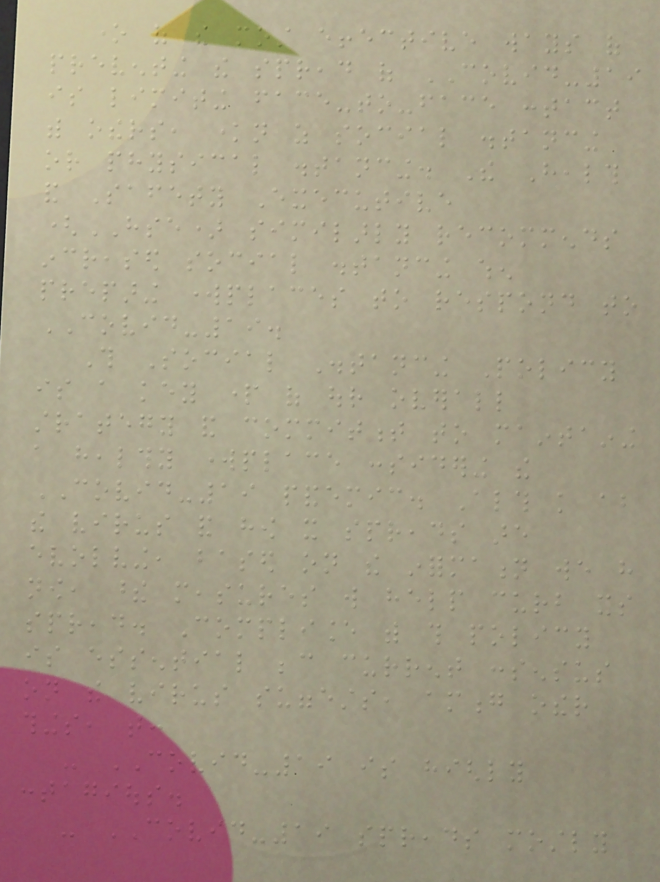one of the most effective ways of
preventing the spread of COVID-19
is limiting face-to-face contact
with others, known as social distancing
or physical distancing. The Health
and Safety Executive
(HSE) similarly recommends
increased social distancing when
preparing workplaces to respond to
COVID-19.
This Social Distancing Policy
is a key part of our overall
strategy and commitment to maintaining
a healthy workplace considering the
COVID-19 pandemic. Although knowledge about
the virus and how it spreads are
evolving, based on the information we have
now, these measures will help curb its
spread. Compliance with this policy
is essential because current consensus
on the virus suggests, among other
things, that:
- COVID-19 is highly
contagious.
- COVID-19 spreads mostly
